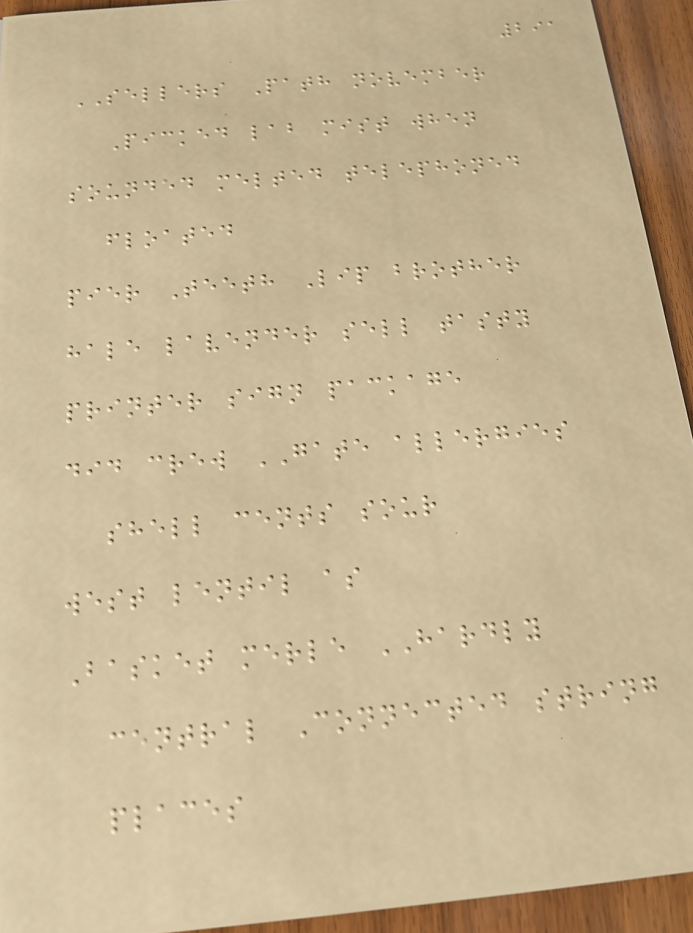291
SELLERS Path november
Picked lab mist when
sounded melted telephoned
floated
pier Teeth Lip brother
hale lavender sell tasty
printer sign package
did crew GATE allergies
shell cents sour
west lentil as
Basket merle HARDLY
central Connected string
places
